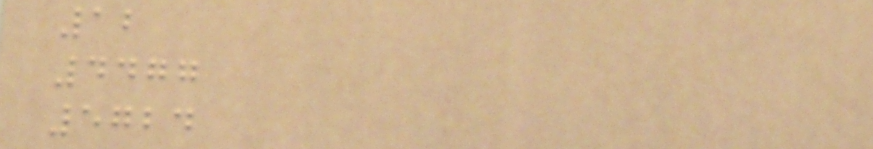12
4477
5724
